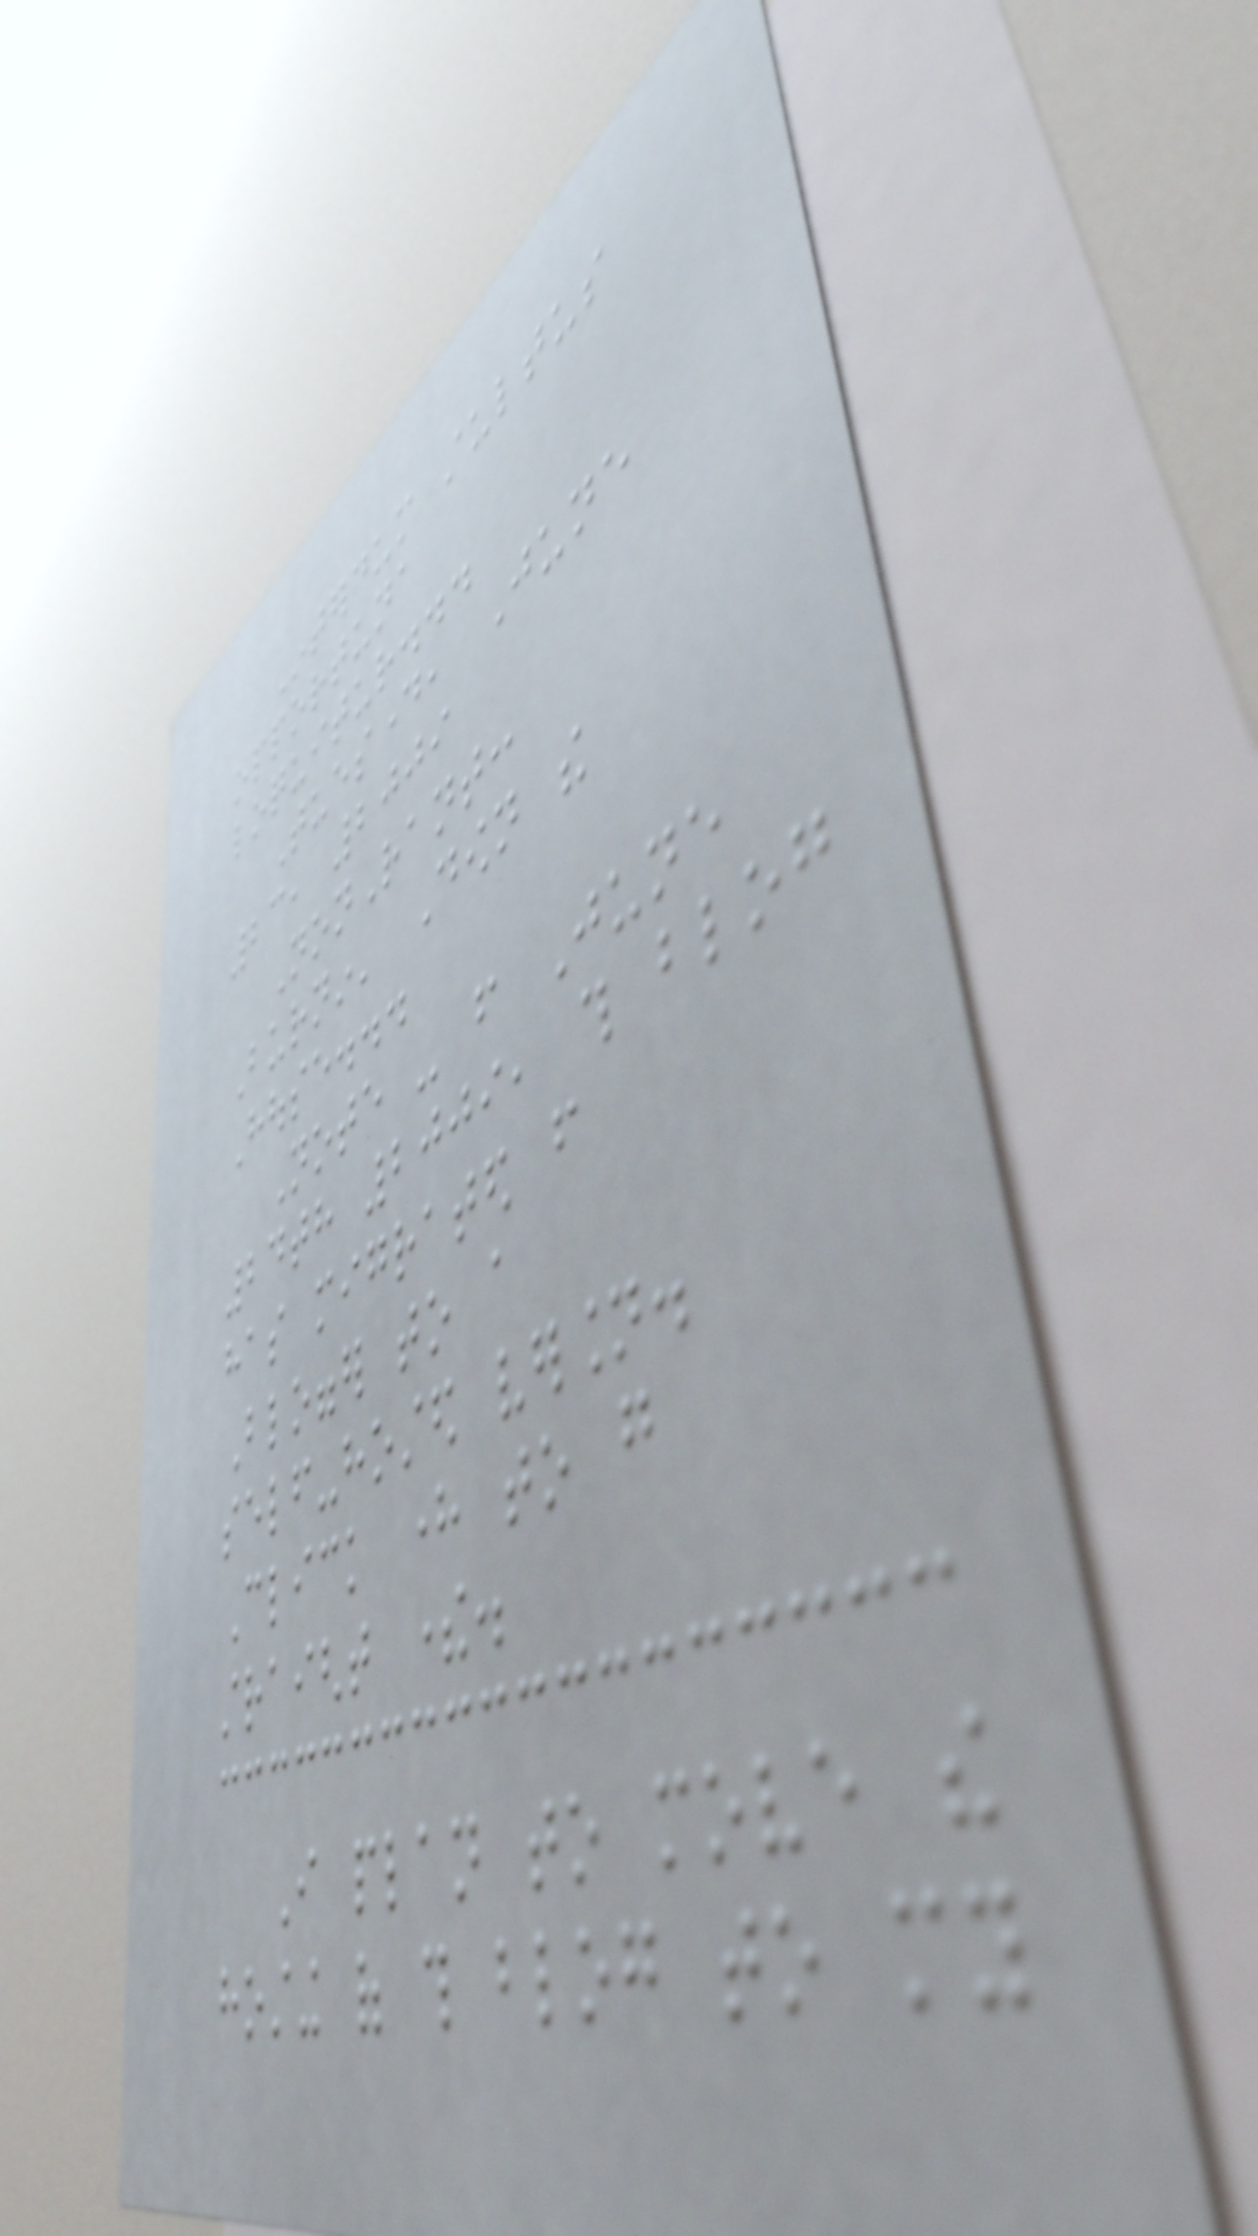Interdum stultus
opportuna
loquitur...
Tuesday, June
23, 2009
NonRant:
Burnin' Down the
House...
Note - from June
24th 2009, this blog
has migrated from
Blogger to a
self-hosted version.
Click here to go
straight there.
I plan to move the
hosting of this blog to my
